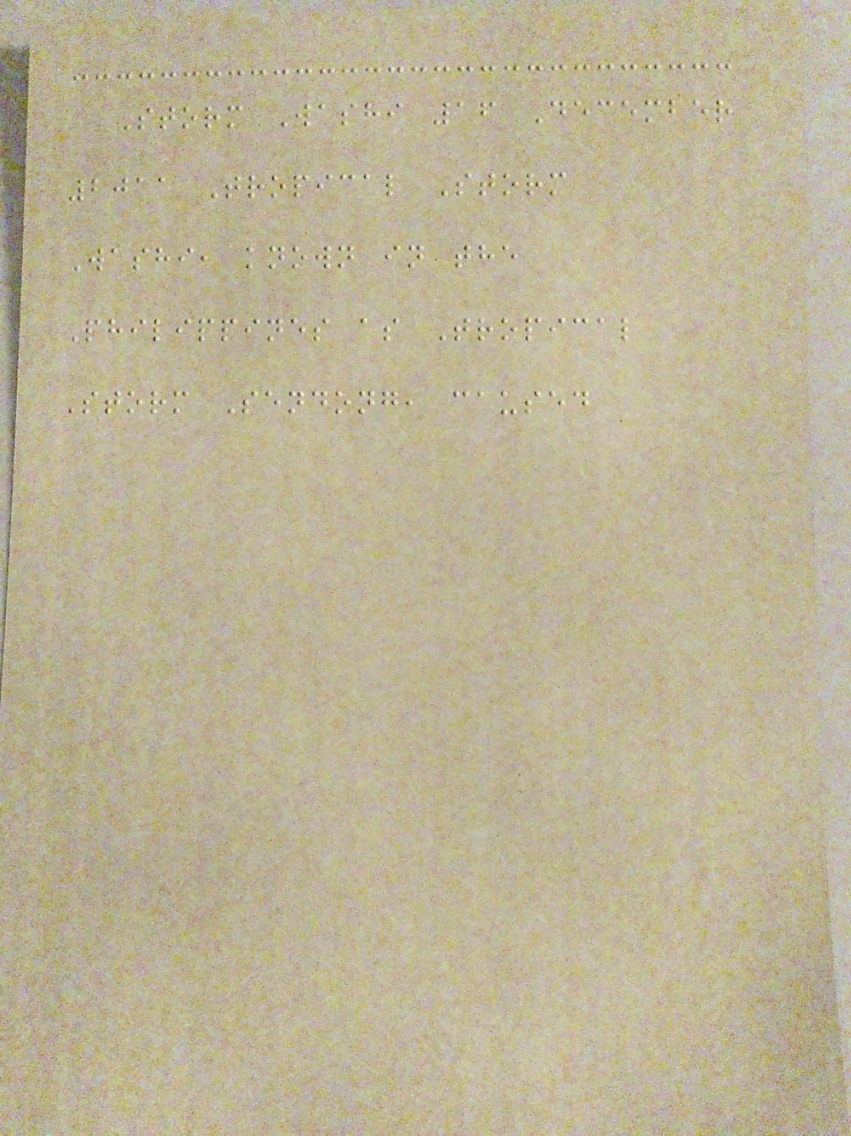Storm Washi 16 December
2011 Tropical Storm
Washi, known in the
Philippines as Tropical
Storm Sendong, caused
